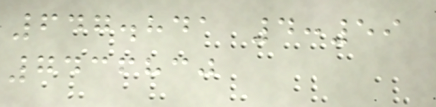647.841 4:59
7436830
